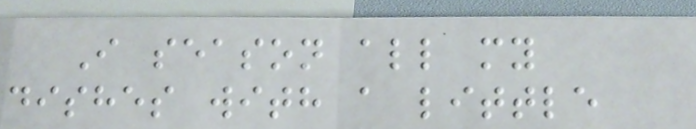I season all my
dishes with a little
